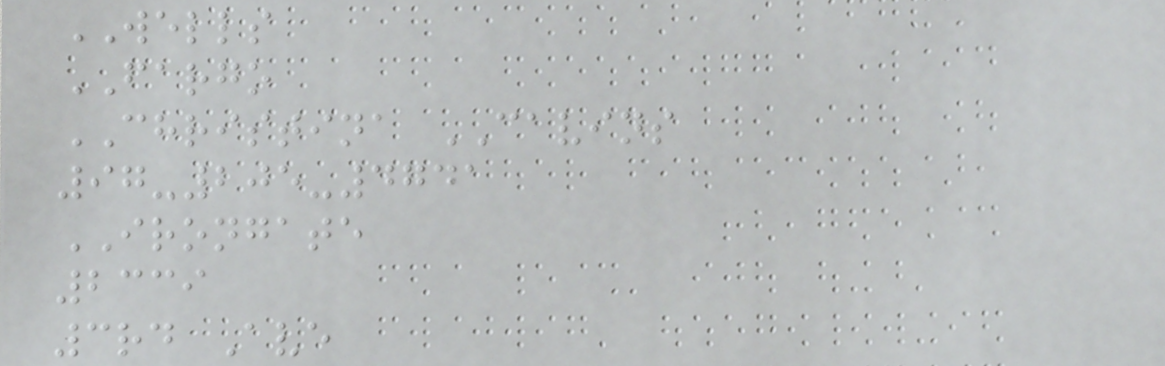WELLS
FARGO
CHRISTINA CAVINS
97-205-4741
IRONGATE
2339
3rd Ave
